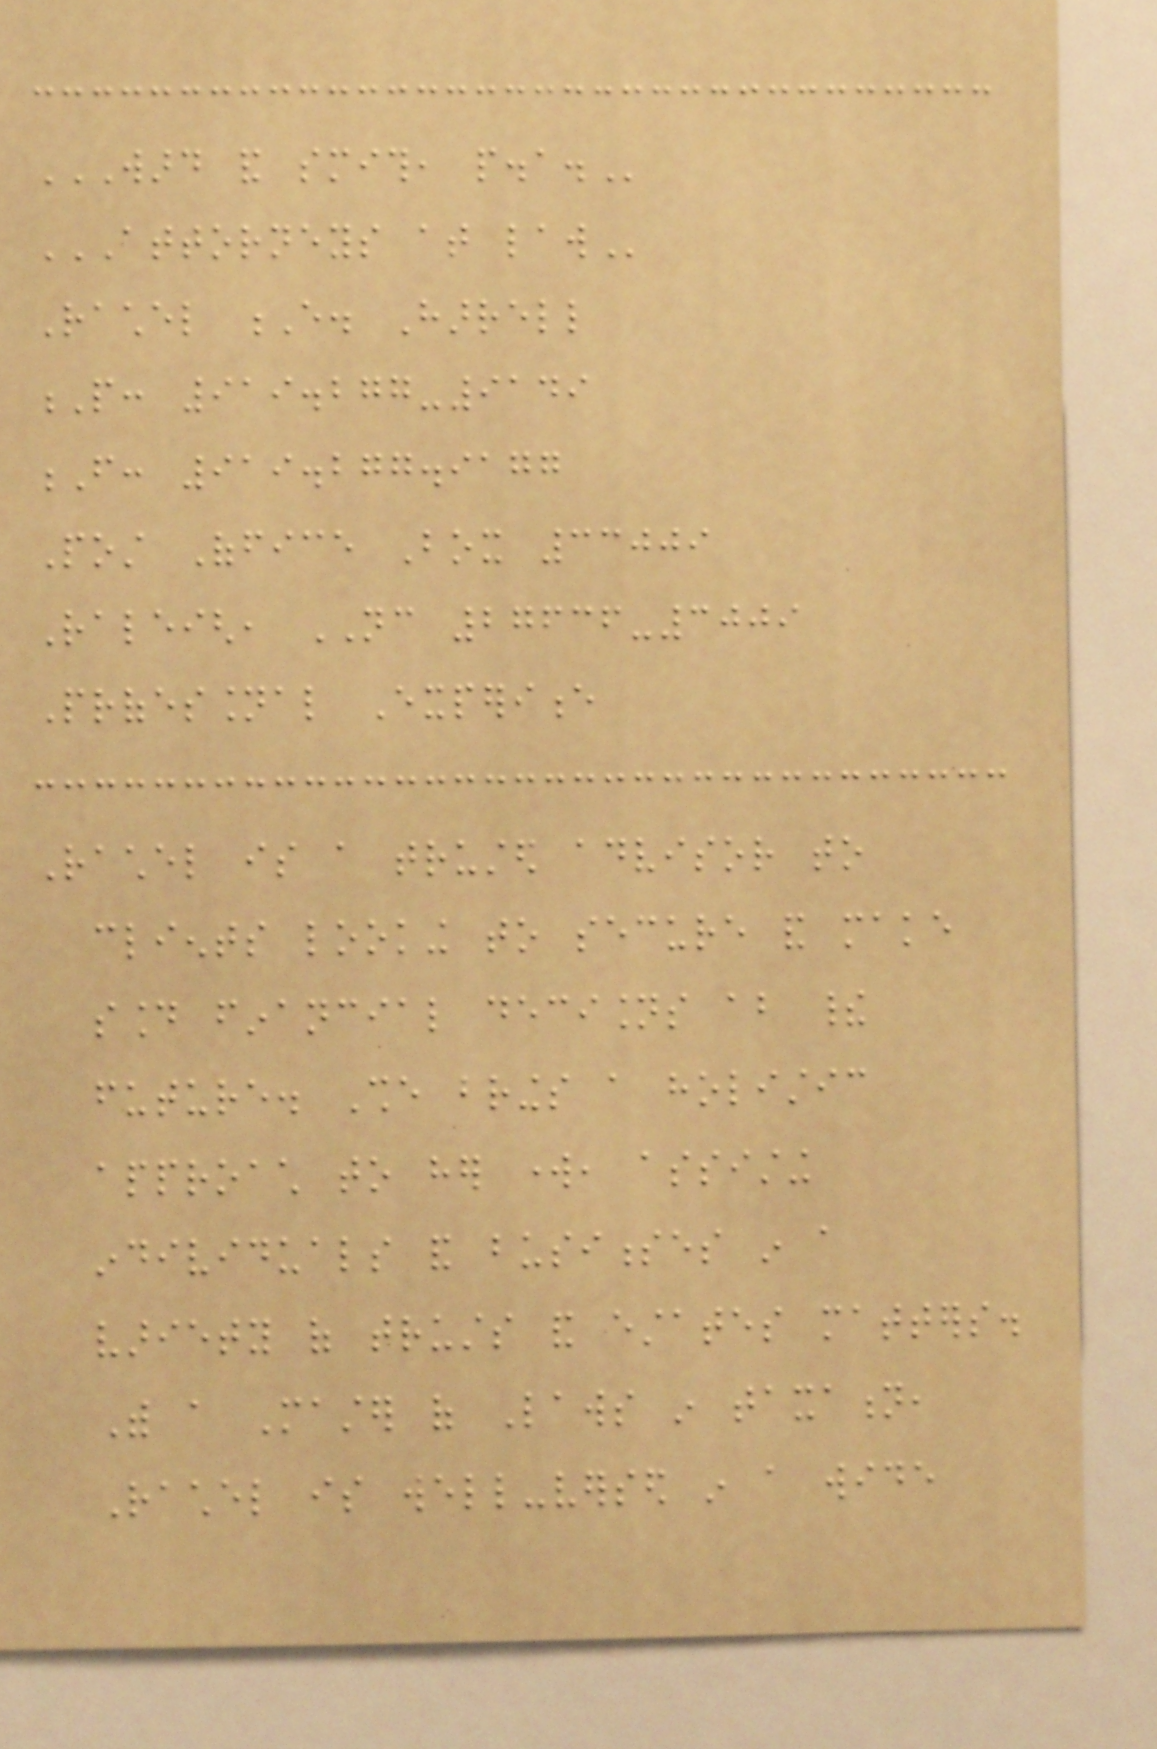WARD AND SMITH, P.A.
ATTORNEYS AT LAW
Rachel E. Harrell
P: 919.277-9149
F: 919.277.9177
Post Office Box 33009
Raleigh, NC 27636-3009
Professional Experience
Rachel is a trusted advisor to
clients looking to secure and make
sound financial decisions about their
future. She brings a holistic
approach to her work, assisting
individuals and businesses in a
variety of trusts and estates matters.
With a Master of Laws in taxation,
Rachel is well-versed in a wide
